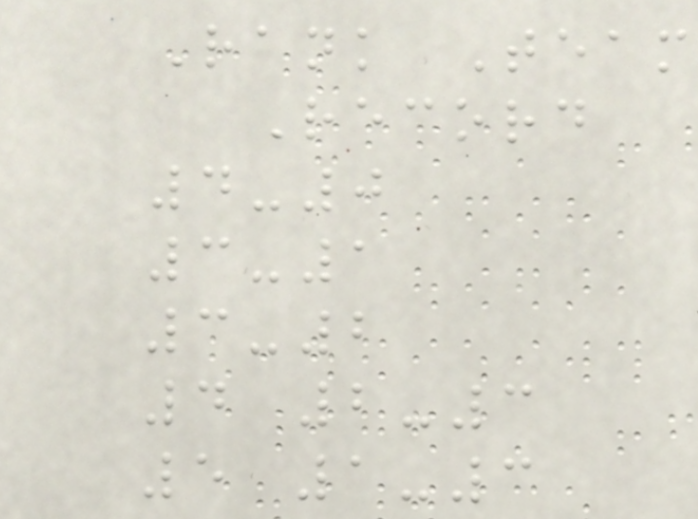Rank Team
Record
4-0
3-1
3-2
4 2-3
5 1-3
